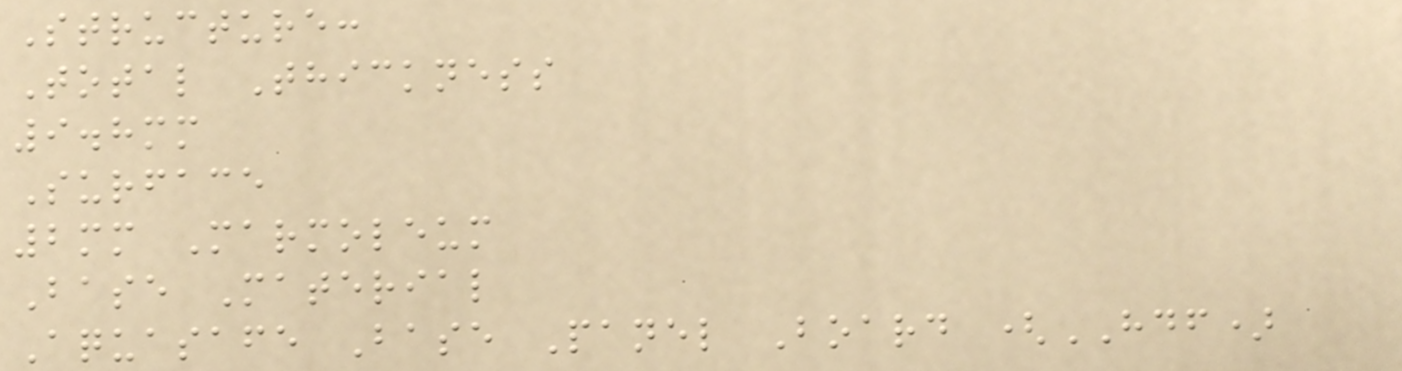Structure:
Total Thickness
9.8mm
Surface
2mm Marmoleum
Base Material
Aquasafe Base Panel Board (HDF)
